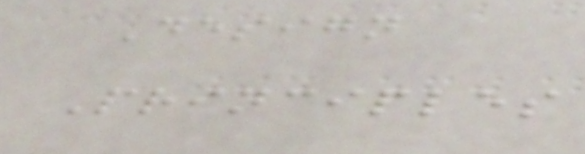Design
Principles
